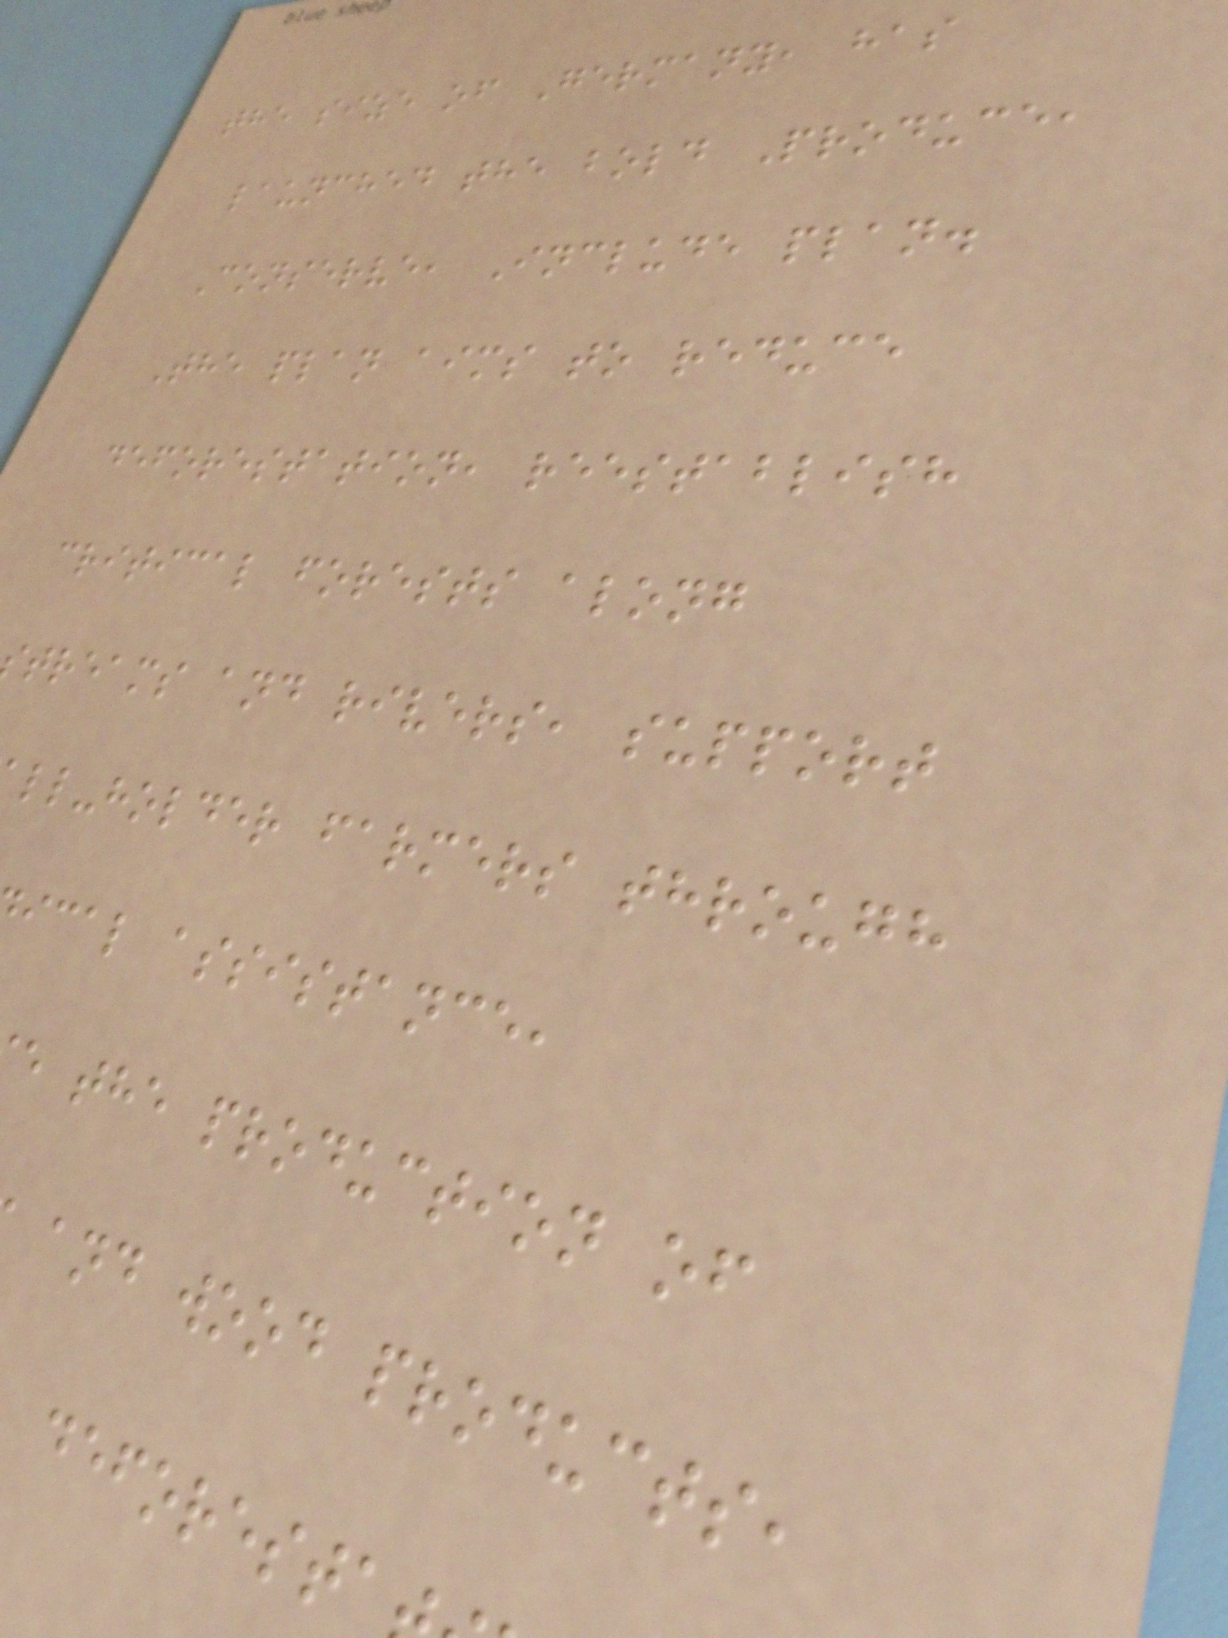the size of Germany, has
launched the bold Produce,
Conserve, Include plan.
The plan aims to reduce
deforestation, reestablish
critical forests along
treams and rivers, support
ll-holder farmers through
ical assistance,
e the production of
and wood products,
deforesta
